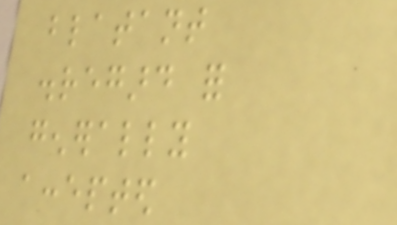blatant
disregard for
generally
accepted
